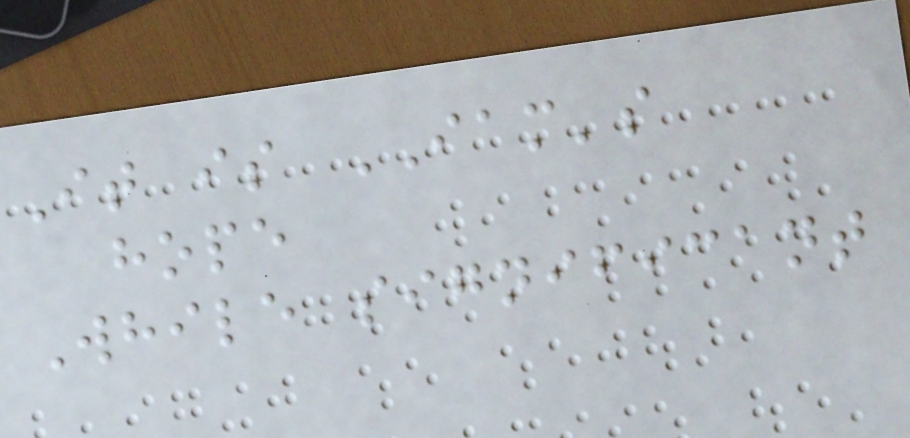It is IAM's
hope
While significant
